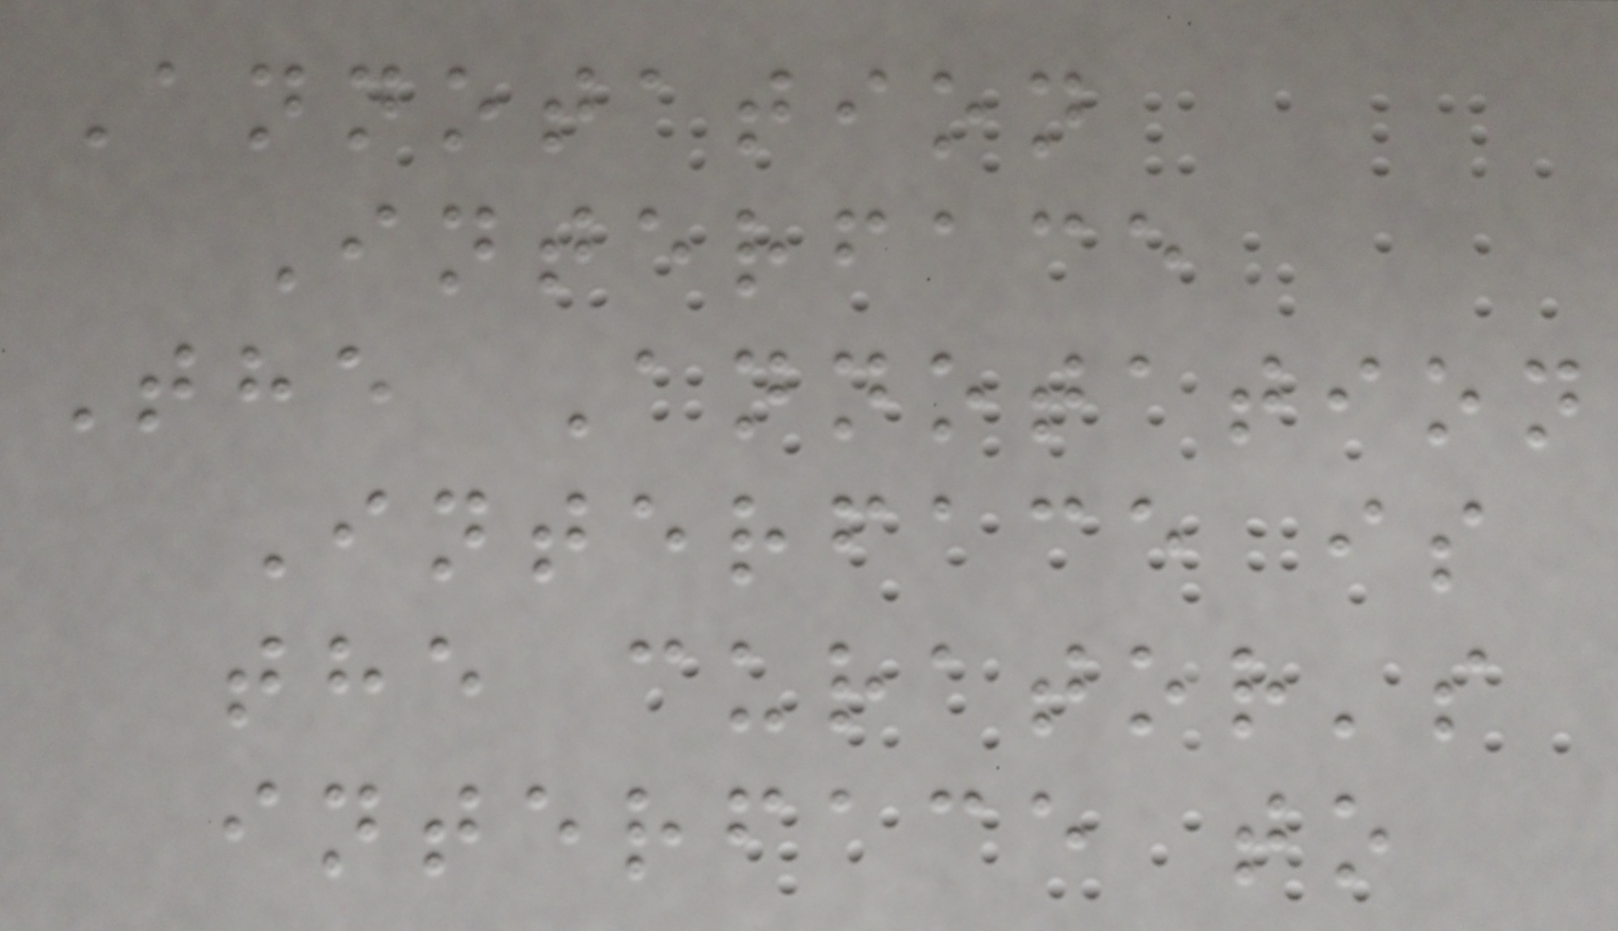Annotation
Interface
The Annotation
Interface is
the curator's
interface to
